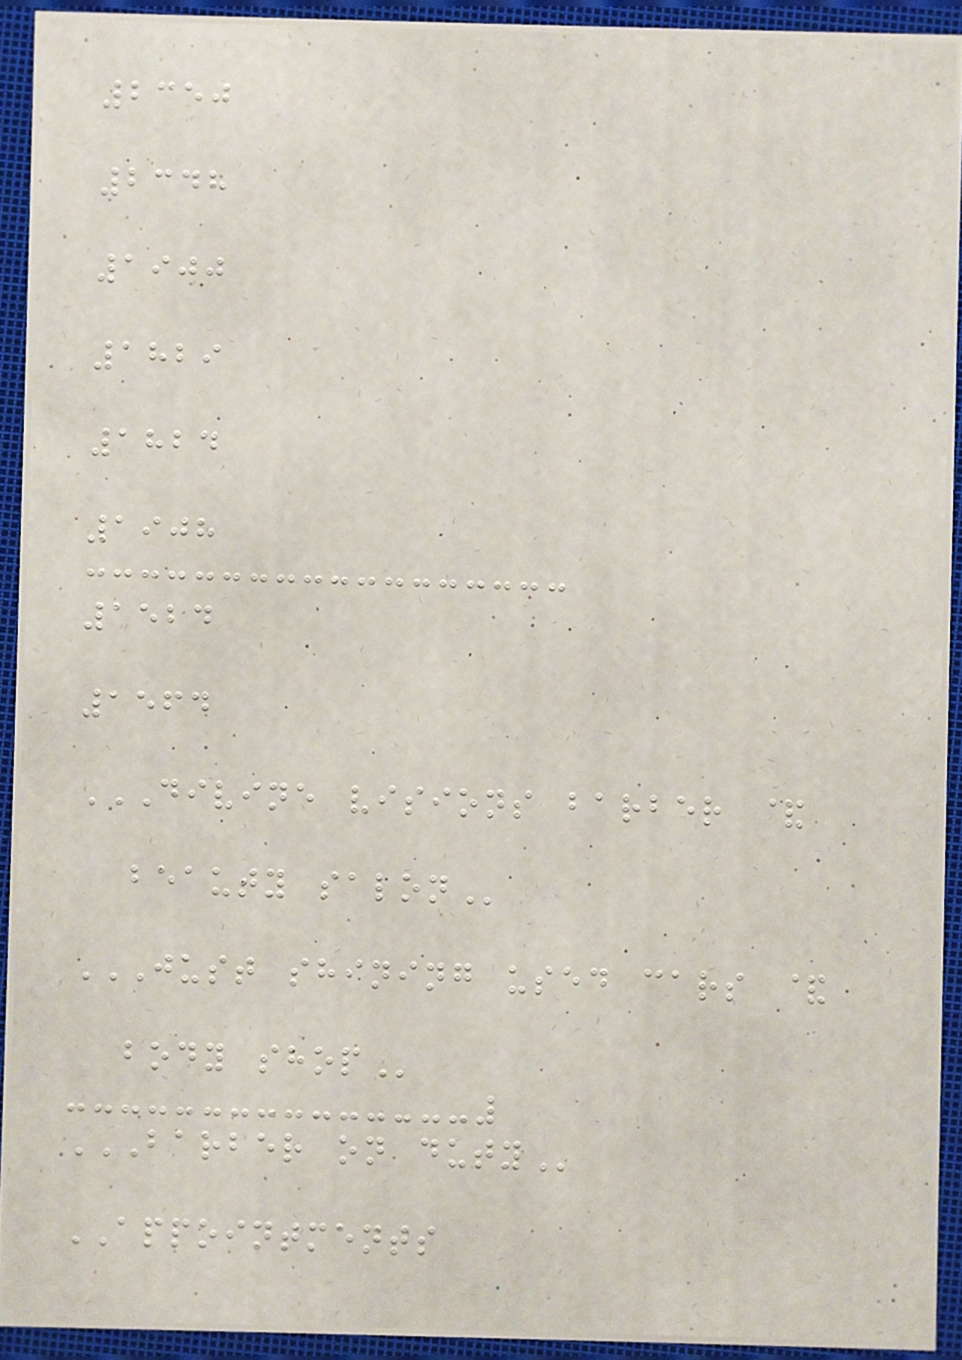2350
2348
1900
1829
1824
1908
1524
1564
DIVINE VISIONS BARBER &
BEAUTY SALON
JUST SHINING USED CARS &
BODY SHOP
BARBER ON DUTY
APPOINTMENTS
